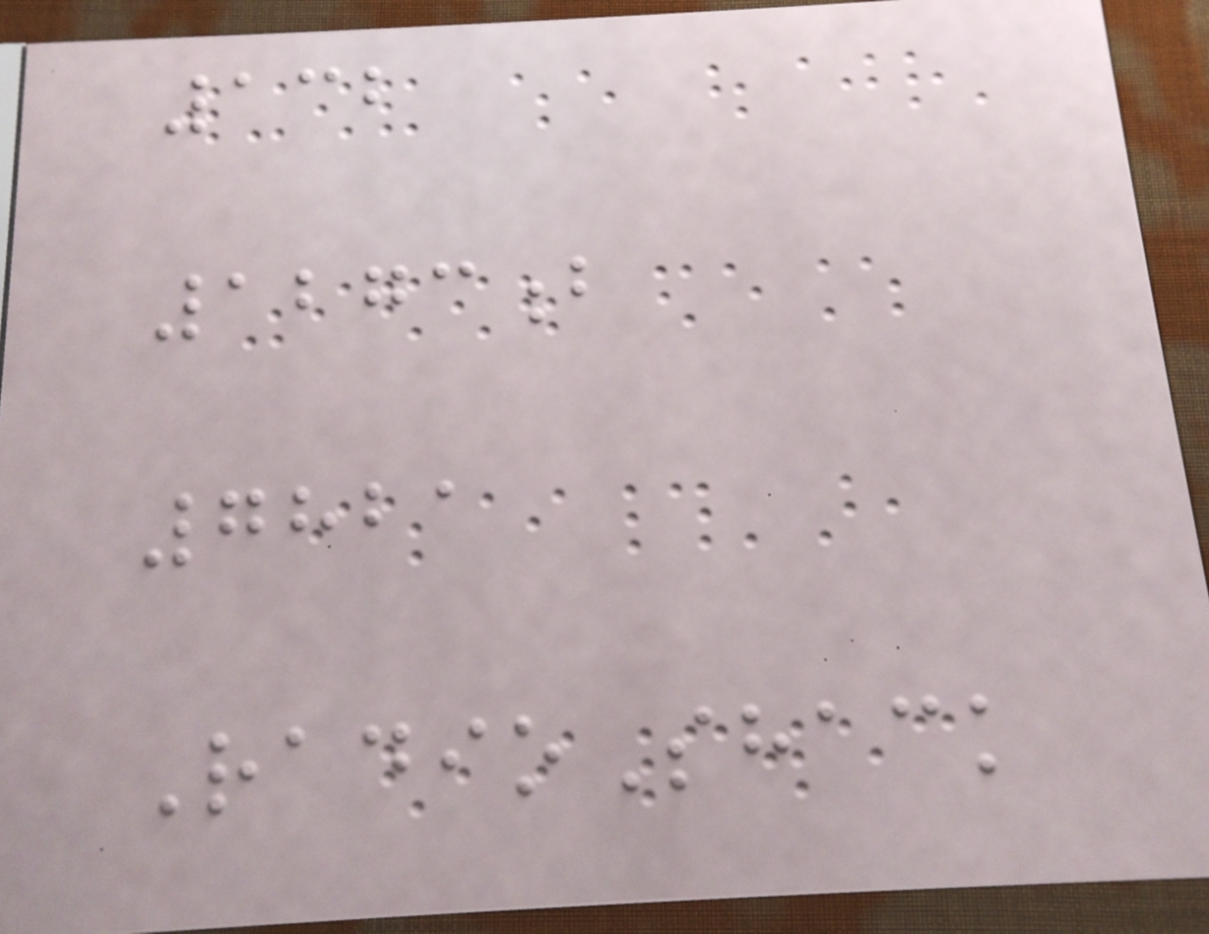132
1273b
7821
RadioShack
